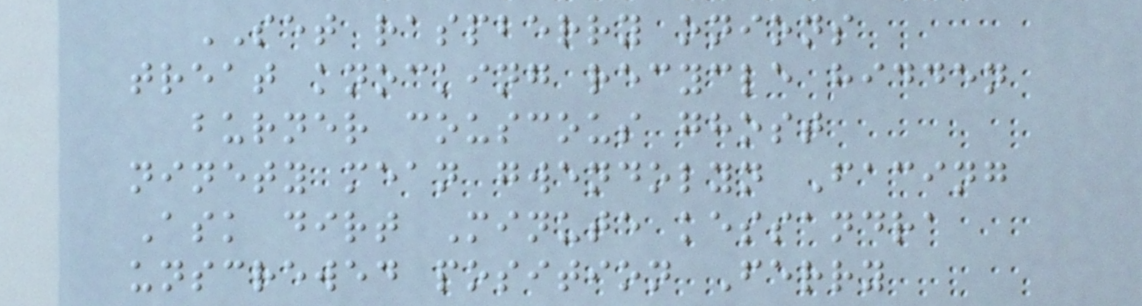SET raspberry onions
treat knocking recycle hidden
burner couscous ghost
ninety mean gwendolyn Facing
Ask dirt Minute kessandra
unscrewed position Ferry
